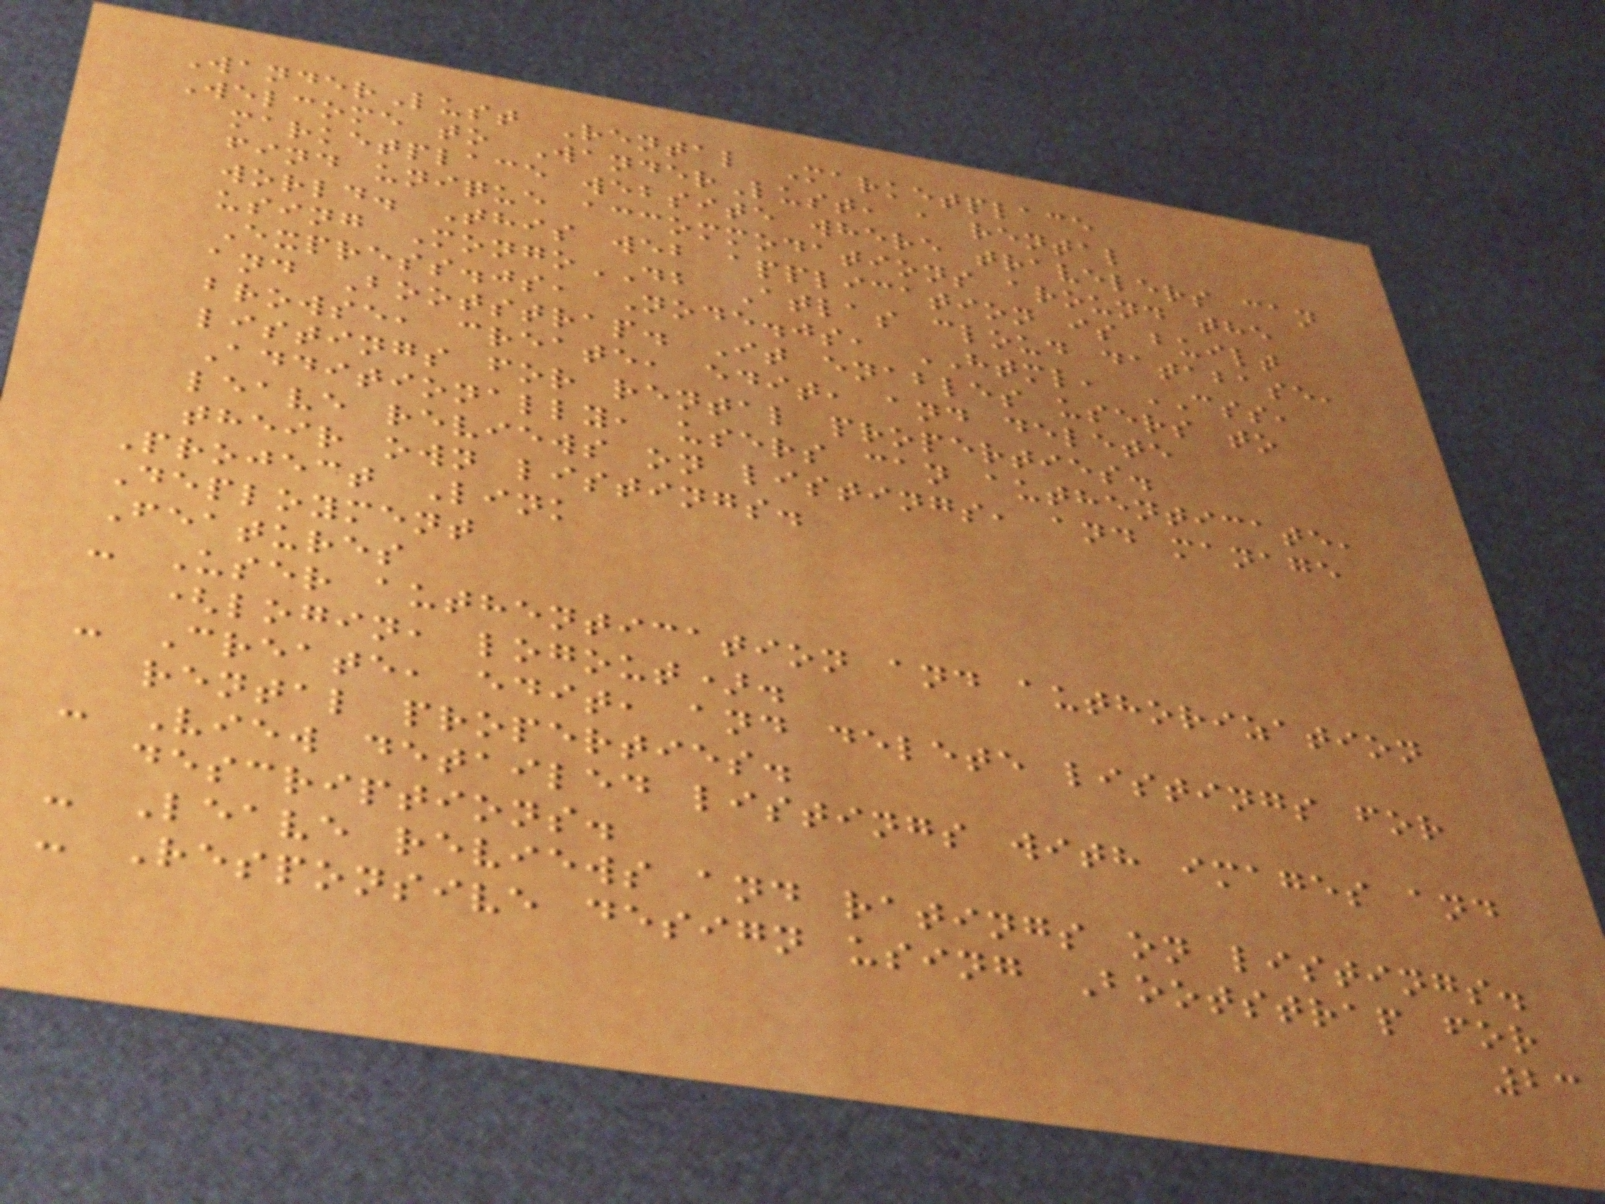WanderLust Rental Marketplace
Welcome to WanderLust, a rental
marketplace website where travelers can
find unique accommodations around the
world. This web application is built
using MongoDB Atlas cloud database,
Express.js, Node.js, HTML, CSS,
and Bootstrap. It enables users to
browse, create, edit, and delete
listings for rental properties.
Additionally, users can authenticate,
leave reviews on listings, and manage
their own listings.
Project Link
Deployment
Features
- User authentication and authorization
(login, logout).
- Create, edit, and delete listings for
rental properties.
- View detailed listings with images and
descriptions.
- Leave reviews and ratings on listings.
- Responsive design using Bootstrap for
23
